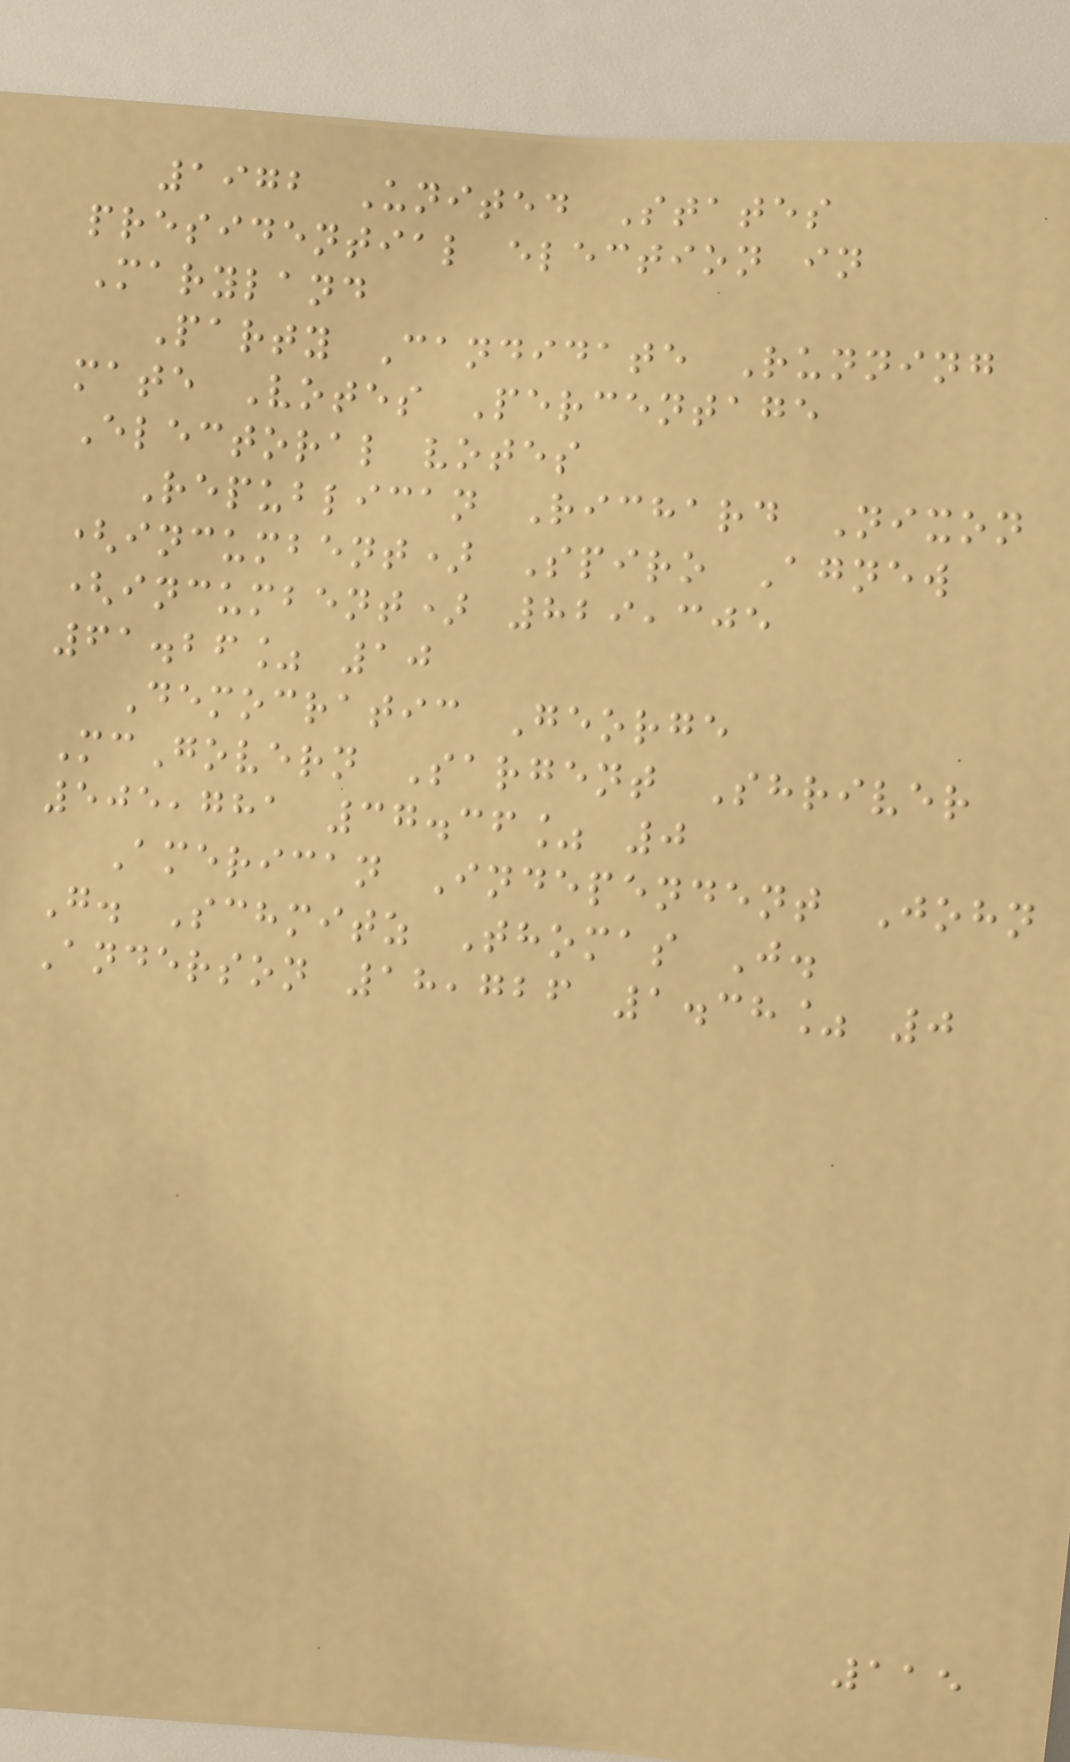1972 United States
presidential election in
Maryland
Party Candidate Running
mate Votes Percentage
Electoral votes
Republican Richard Nixon
(incumbent) Spiro Agnew
(incumbent) 829,305
61.26% 10
Democratic George
McGovern Sargent Shriver
505,781 37.36% 0
American Independent John
G. Schmitz Thomas J.
Anderson 18,726 1.38% 0
115
